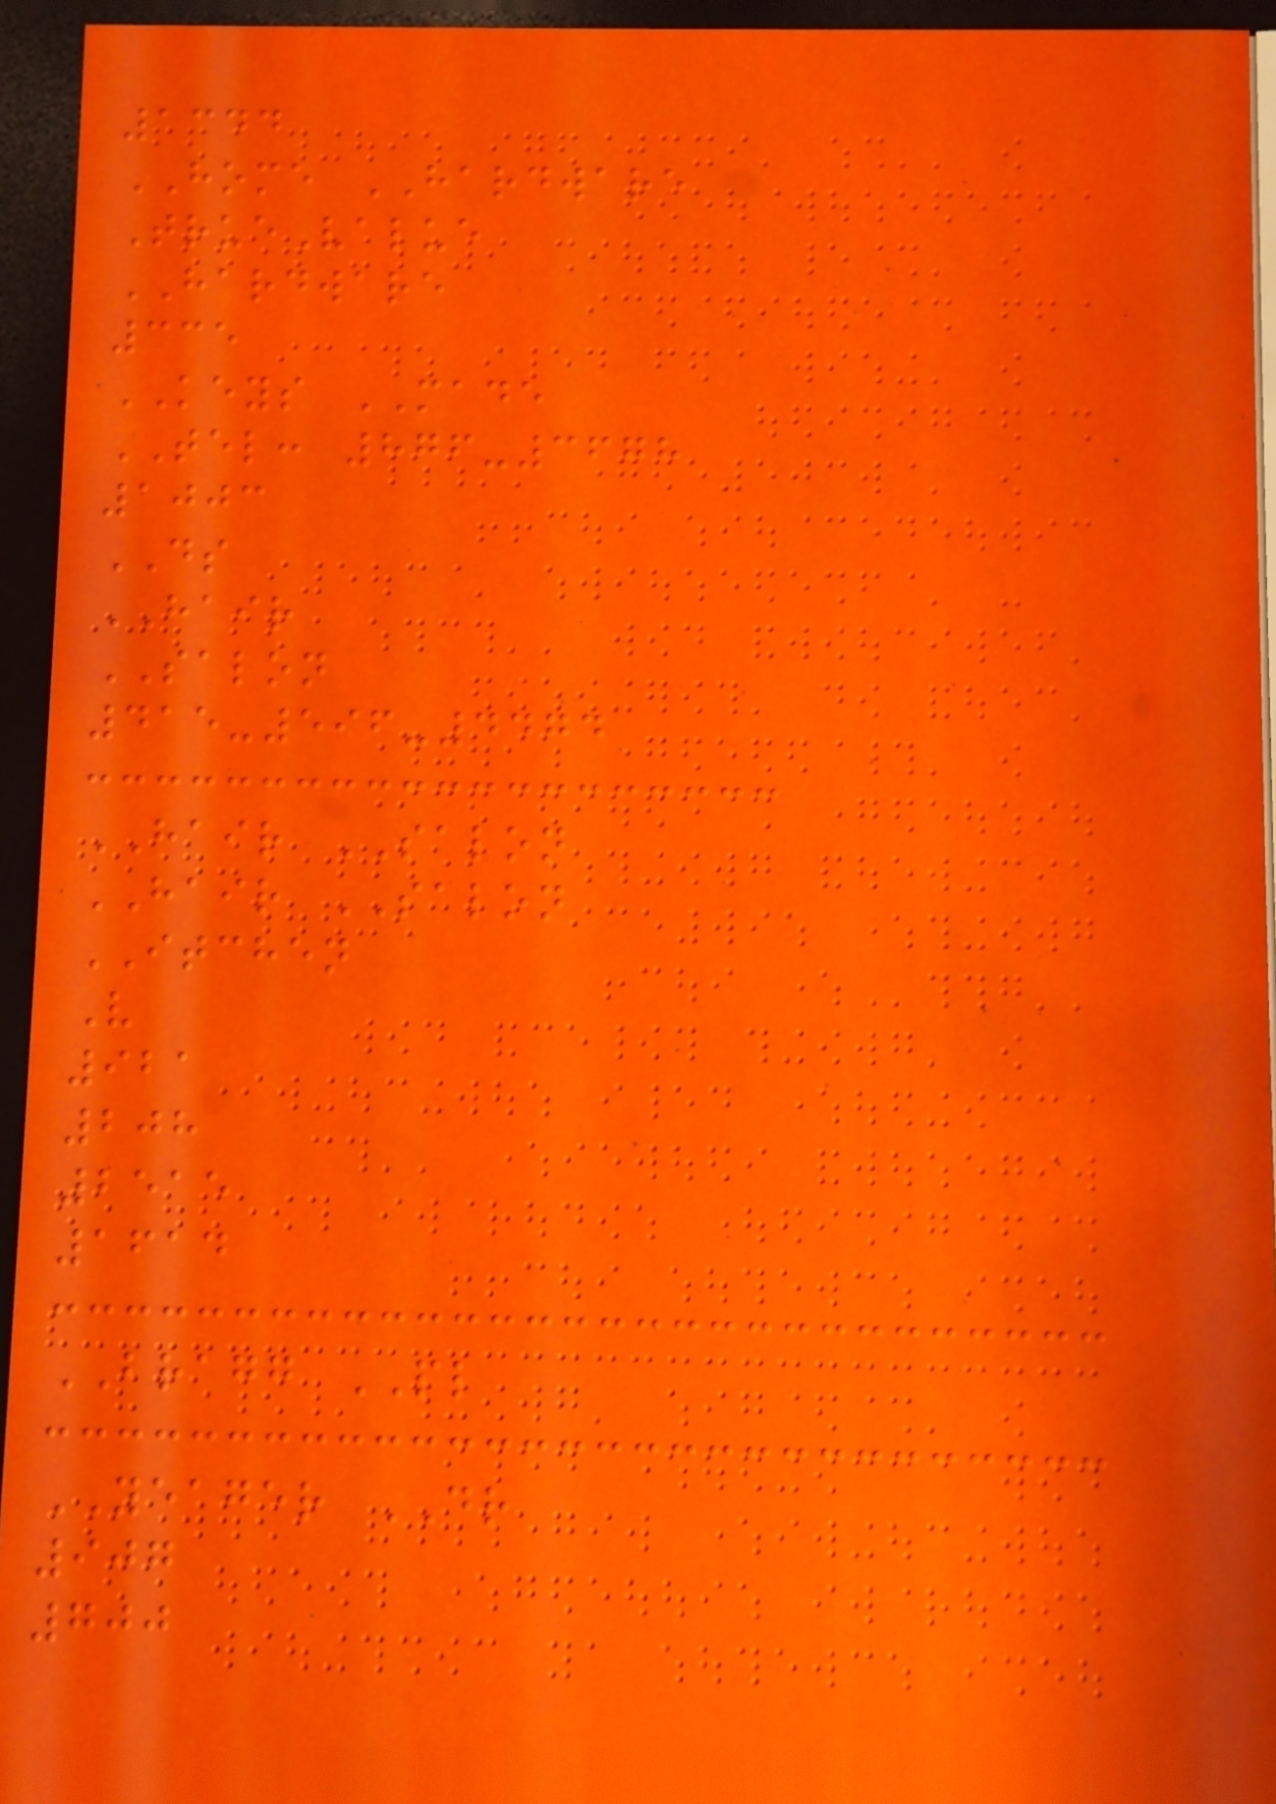1344
HOME HARDWARE
TrueValue
HARDWARE
335
KEYS MADE
TEL: 876-3678
1003
DS
HAIR
SALON
415-596-4474
HAIR SALON
HAIR SALON
ITCHEN
V
921
208
2515
1614
BRAGG PL
YEAGER DR
907
700
